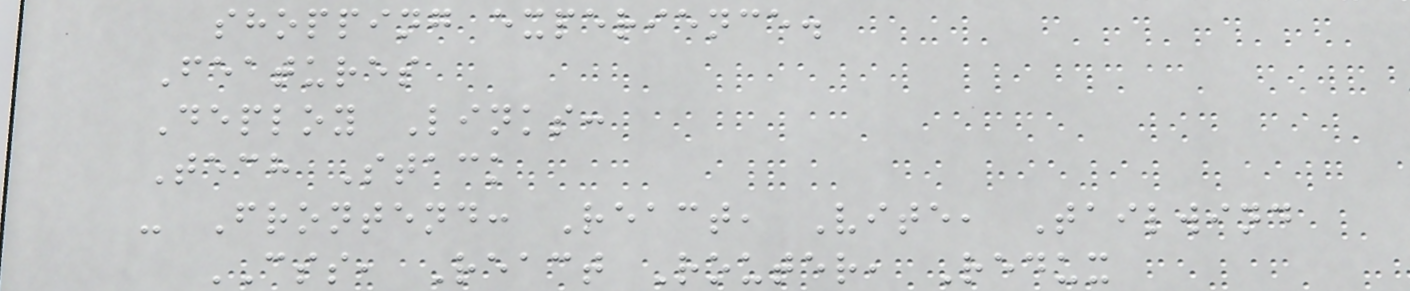shopping experience.
Features
Deploy Links:
Tech Stack
- Frontend: React, Vite, Tailwind
CSS, React Router, Redux
